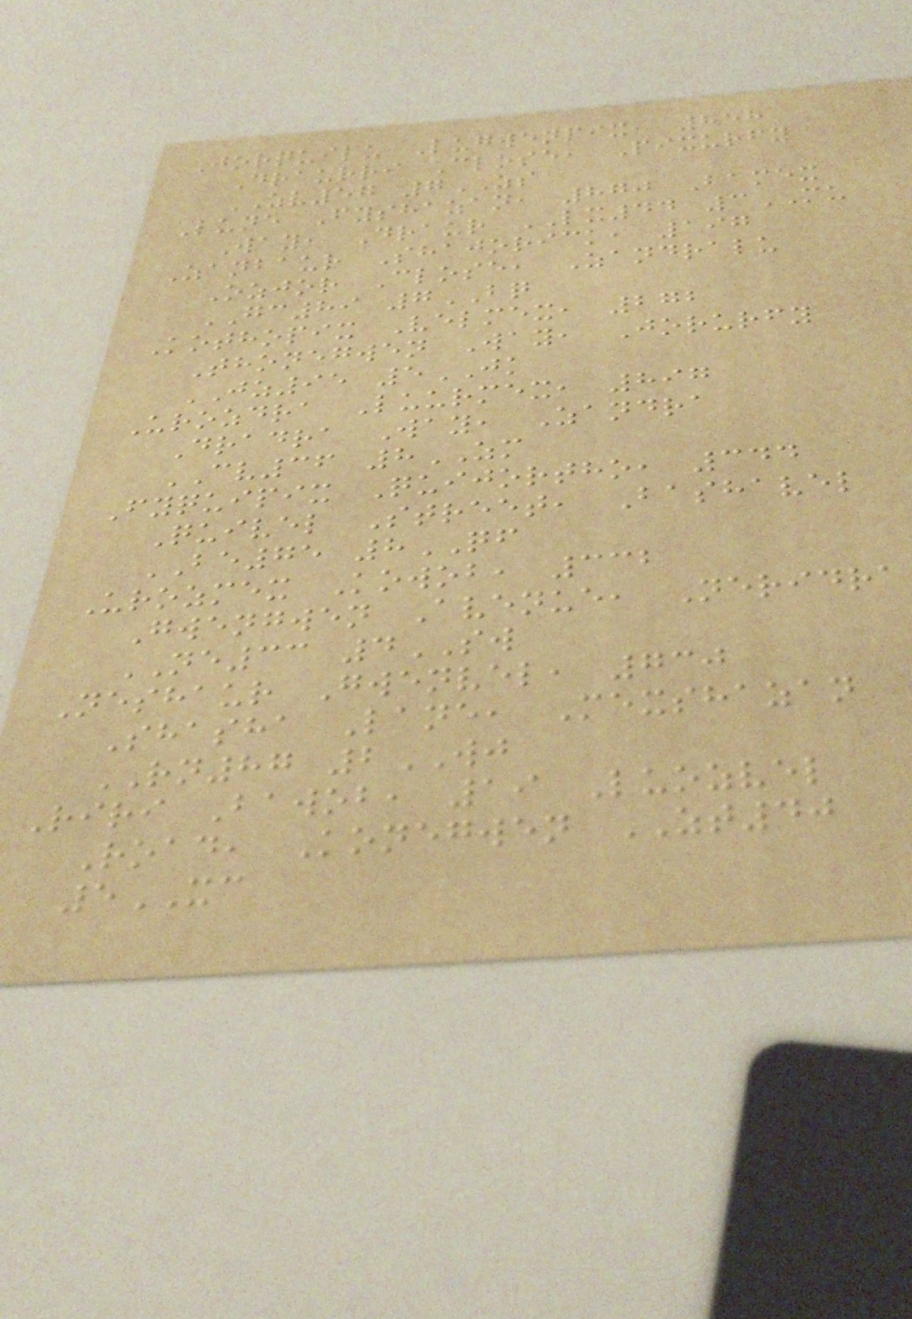Jorquilu Lugwenpix, 858
Draurri Close, Pixurfy
ZV57 7ZS
Lune Fyshazan, 870 Bamex
Way, Draur LX44 3MU
Zanbaur Shajorick, 197
Ozjor Close, Zandralu
GC89 7BQ
Kothopix Velmex, 272
Thonegwen Way, Jorurfy
JZ95 5JK
Urozdra Luurmex, 897
Dradra Way, Zandra
CV36 8ZM
Fyquipix Quijortho, 344
Quivel Street, Bashavel
BE75 8QF
Urozmex Kowob, 332
Gwengwen Avenue, Neridra
NE33 4SW
Neshaur Gwenvel, 730
Shasha Lane, Mexshazan
RN87 2WJ
Riri Bawob, 19 Luozvel
Road, Konegwen ZT40
5XC
